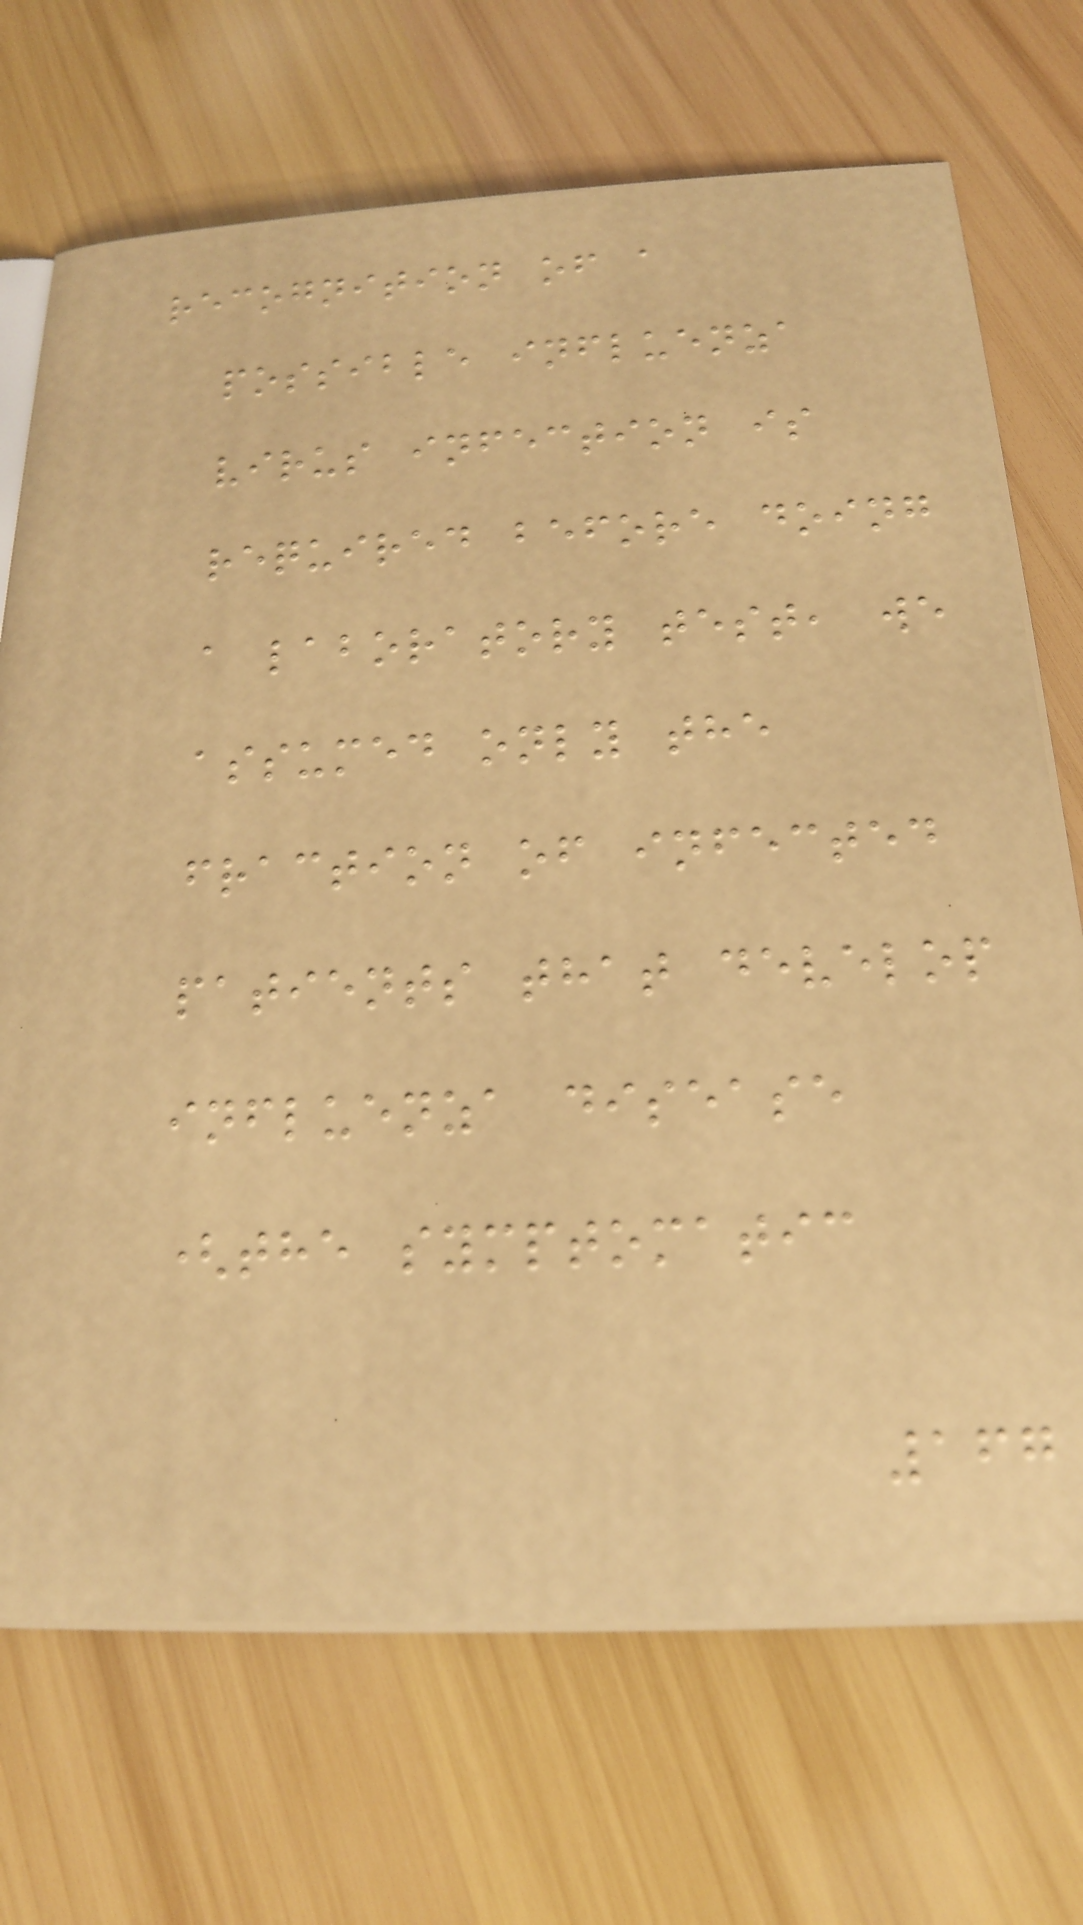recognition of a
possible influenza
virus infection is
required before doing
a laboratory test, we
assumed only the
fraction of infected
patients that develop
influenza disease
(the symptomatic
167
